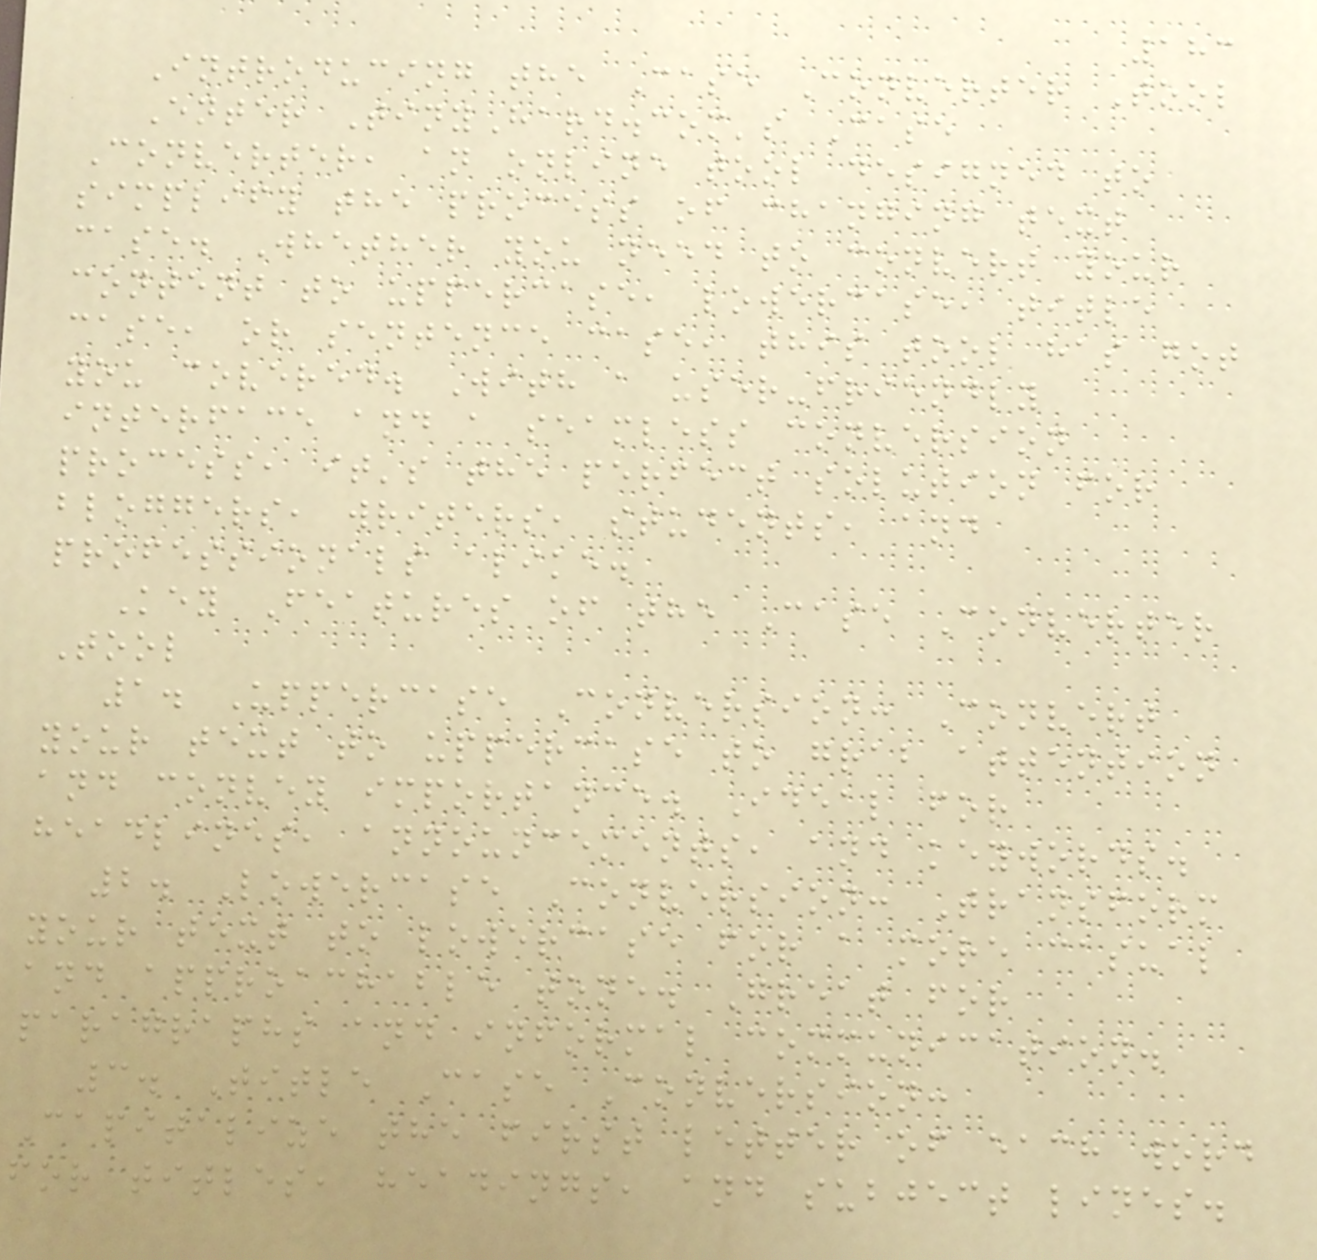183
Introducing the Case Converter Tool
Enter TinyHard.com's Case
Converter, an online tool designed to
simplify the process of changing text
case. Whether you need to convert your
content to uppercase, lowercase, title
case, or sentence case, this tool has got
you covered. With a user-friendly
interface and a seamless conversion
process, it's the perfect solution for
bloggers, writers, students, and
professionals alike.
Key Features of the Case Converter
Tool
1. Uppercase Conversion: Convert
your text to uppercase to grab attention
and convey importance. Ideal for
headlines, announcements, and keywords.
2. Lowercase Conversion: Transform
your text to lowercase for a more casual
and approachable tone. Great for
paragraphs and informal communication.
3. Title Case Conversion:
Capitalize the first letter of each word
for titles, headings, and subject lines.
